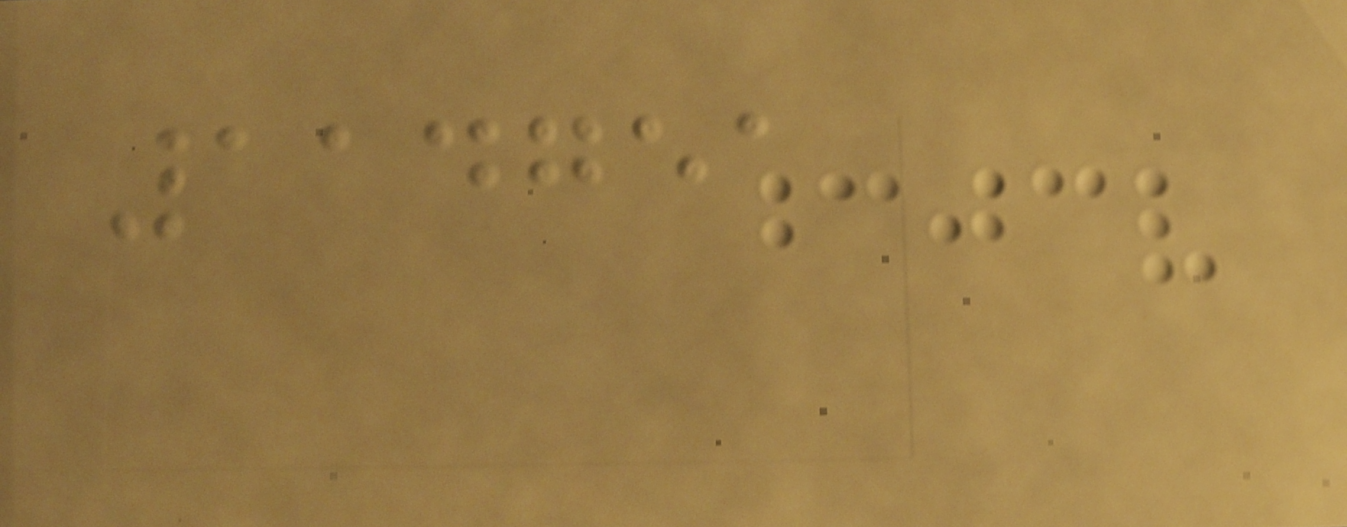114751
